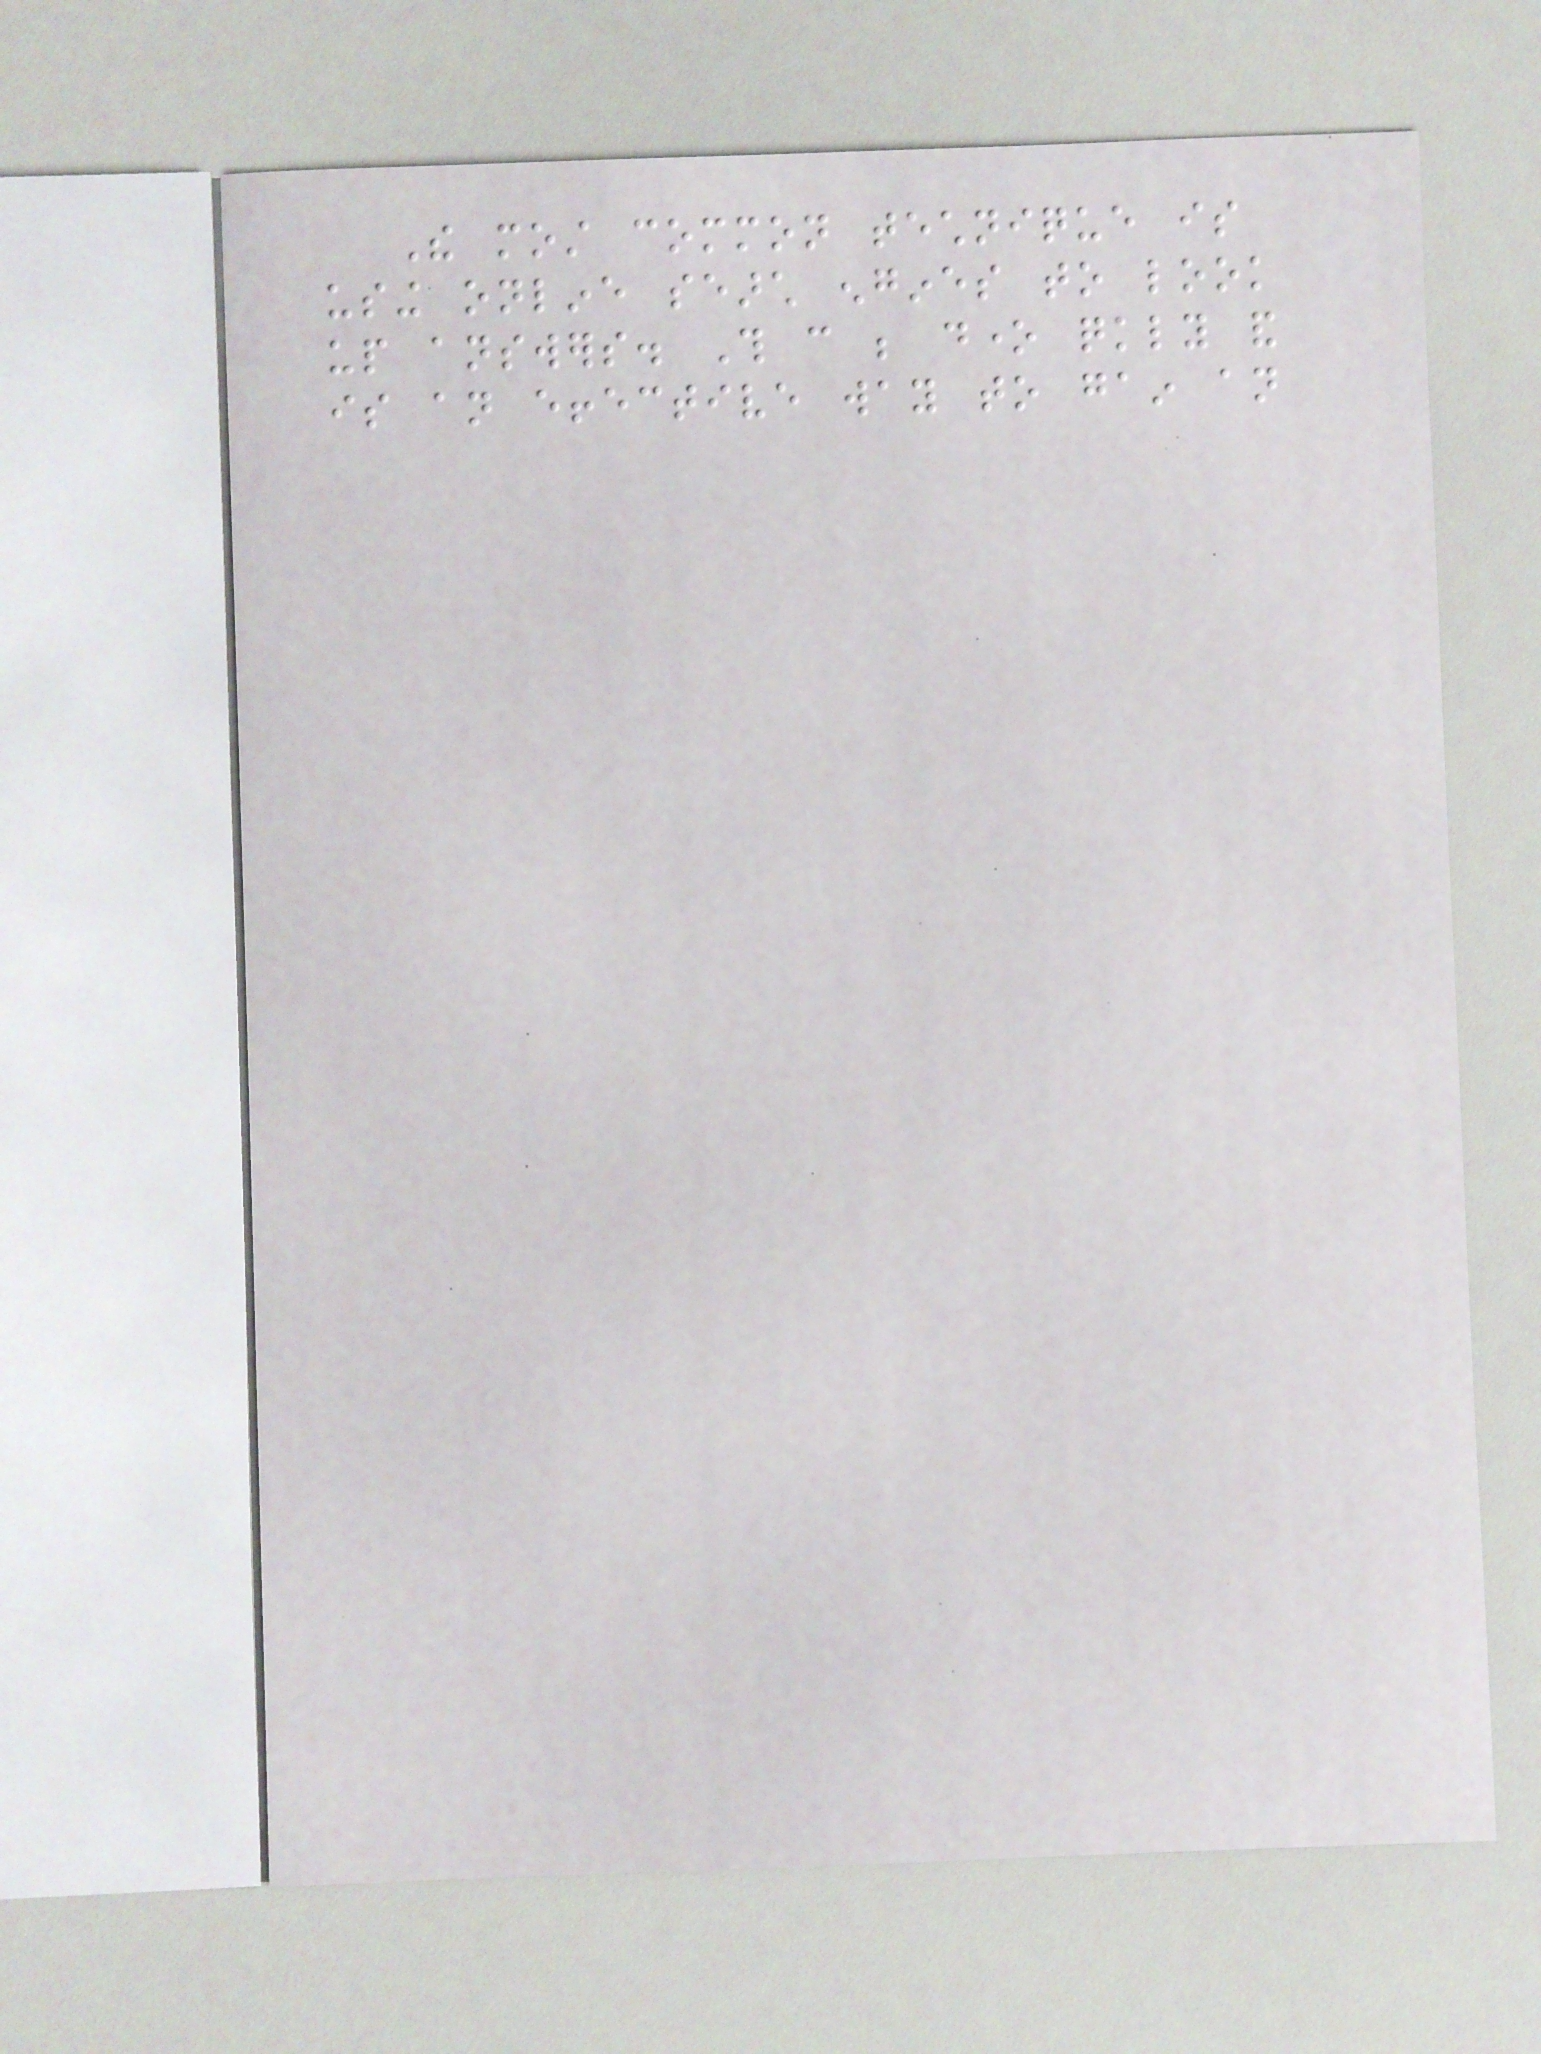The most common technique is
using online search engines to look
up answers. This can be done quickly and
is an effective way to gain an
